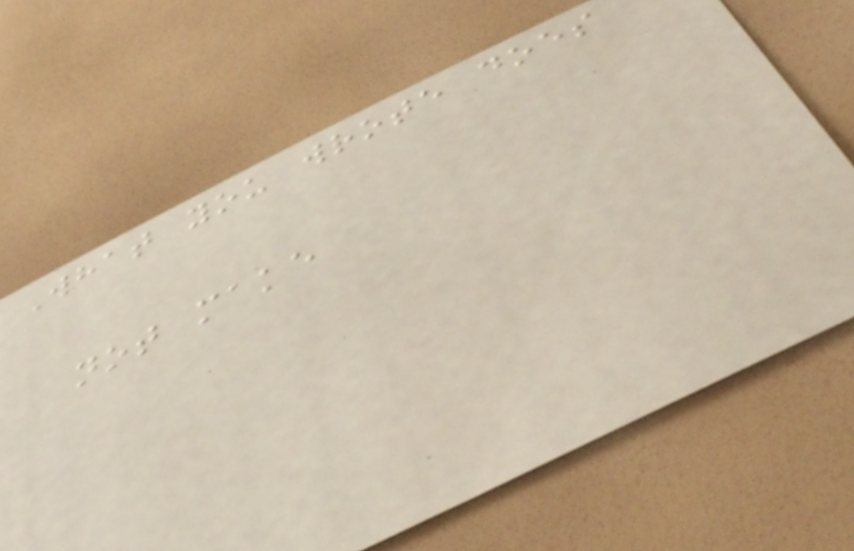What you wrote does
not make
